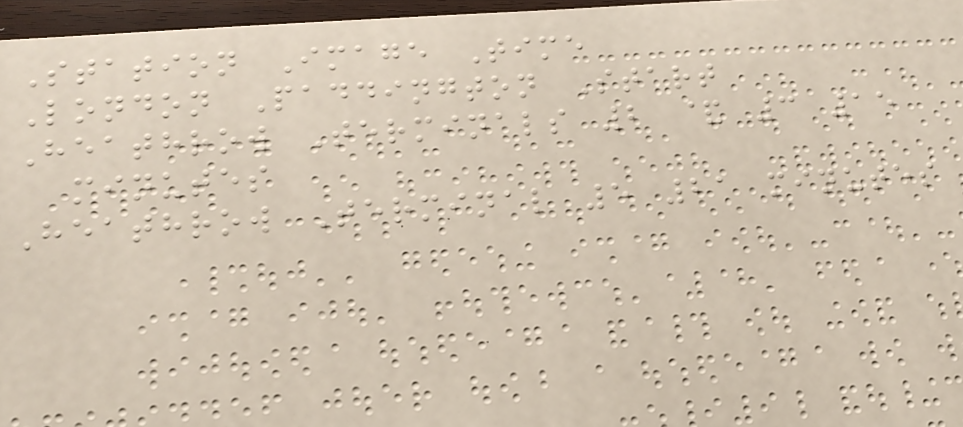Station Image Time
London Paddington Start
Heathrow Terminals 2 & 3 15
minutes
Heathrow Terminal 5 21 minutes
